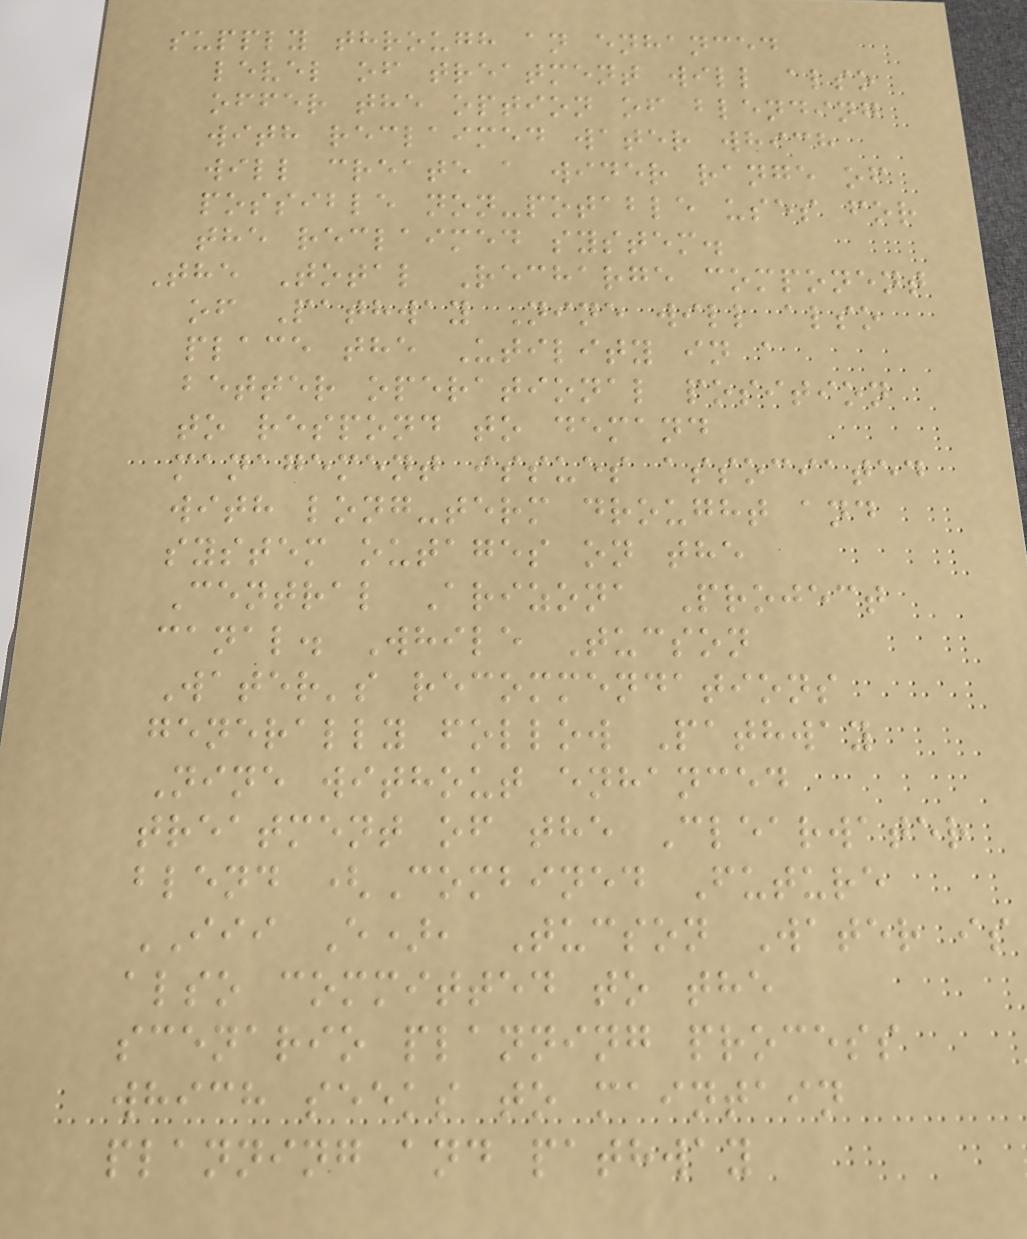supply through an enhanced
level of treatment will also
offer the option of blending
with reclaimed water which
will create a wider range of
possible non-potable uses for
the reclaimed system.
The Total Recharge component
of Pathway Nine will also
place the Utility in a
better operational position
to respond to demand
management issues associated
with long-term drought and
system outages on the
Central Arizona Project
canal. While Tucson
Water's recommendations
generally follow Pathway
Nine without enhanced
treatment of the Clearwater
blend (Combined Future
III E), Tucson Water is
also committed to the
scenario planning process
which seeks to maintain
planning and pathway
